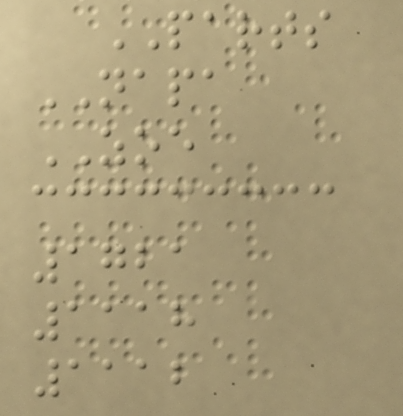PARTS
NAPA
ZOE
1721
1118
1112
